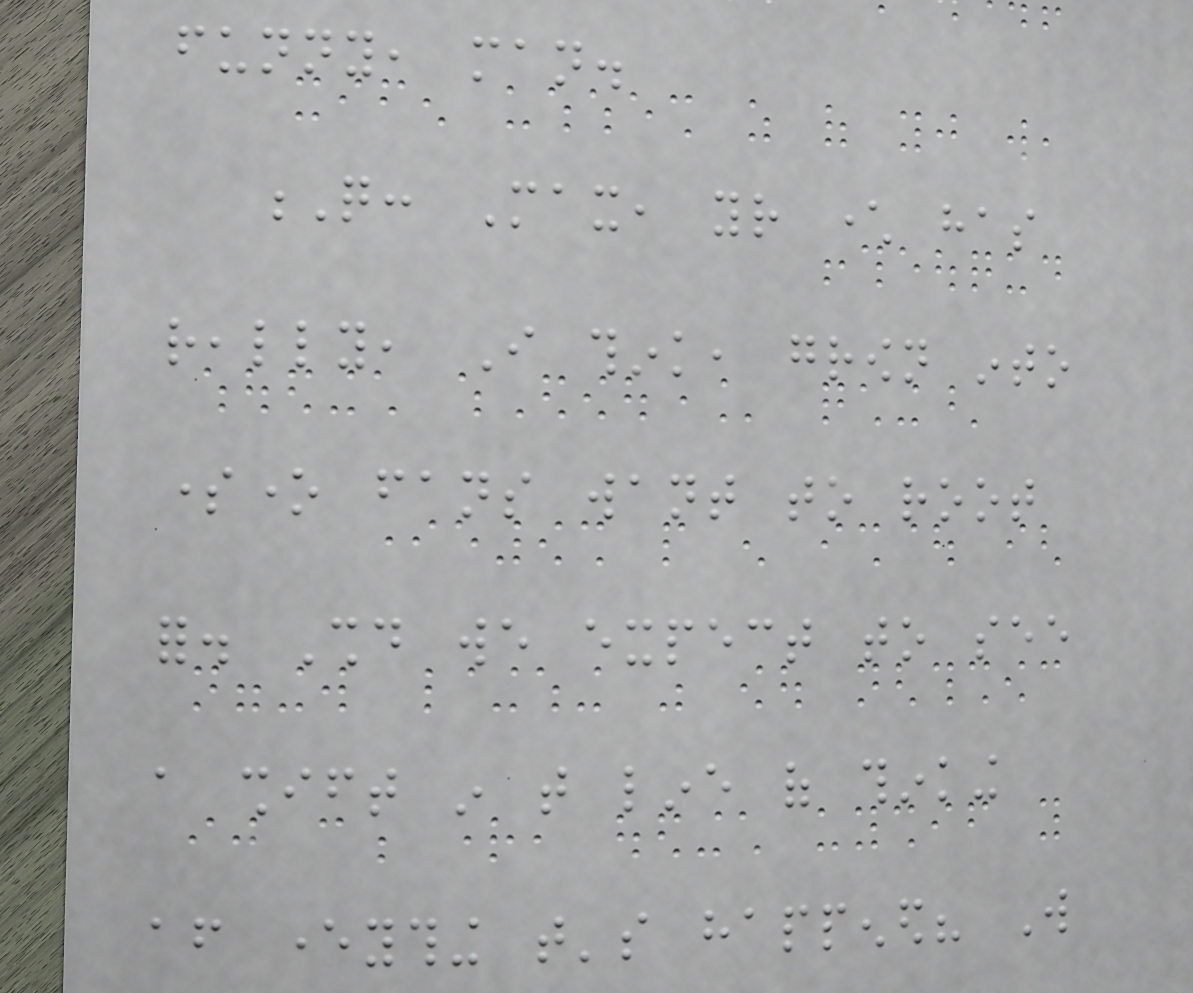funny, man.
Q: Max, your character has
really, I think, grown into
someone fans want to root
for. Should we expect to see
a shift in that line of thinking
after everything that's happened? Will
